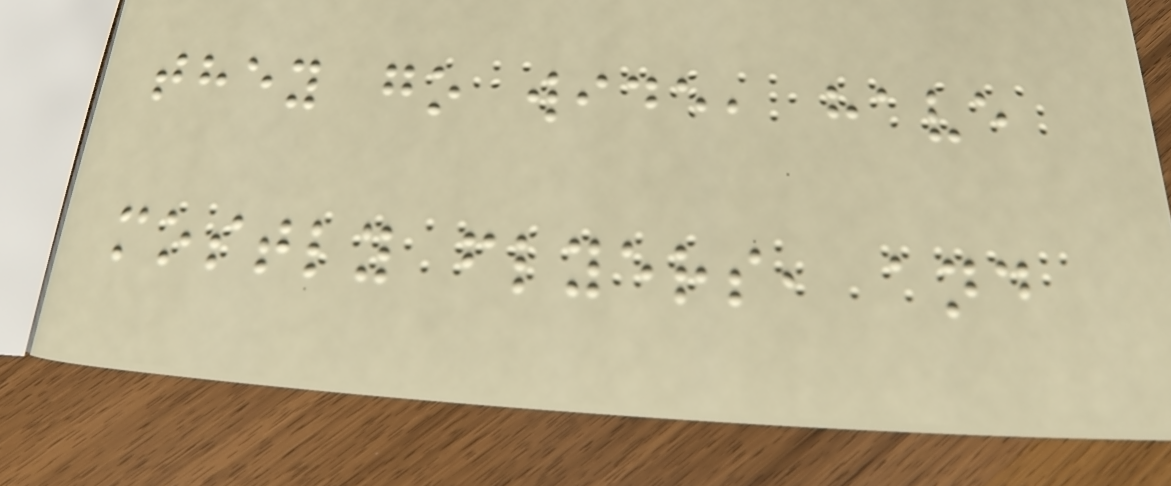they go wide, have
mostly flyers, and
